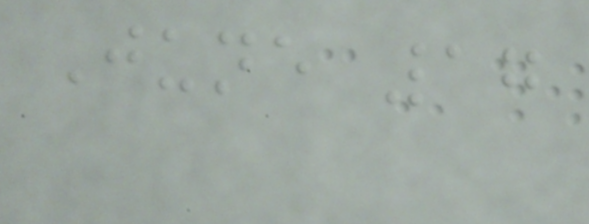June 17
